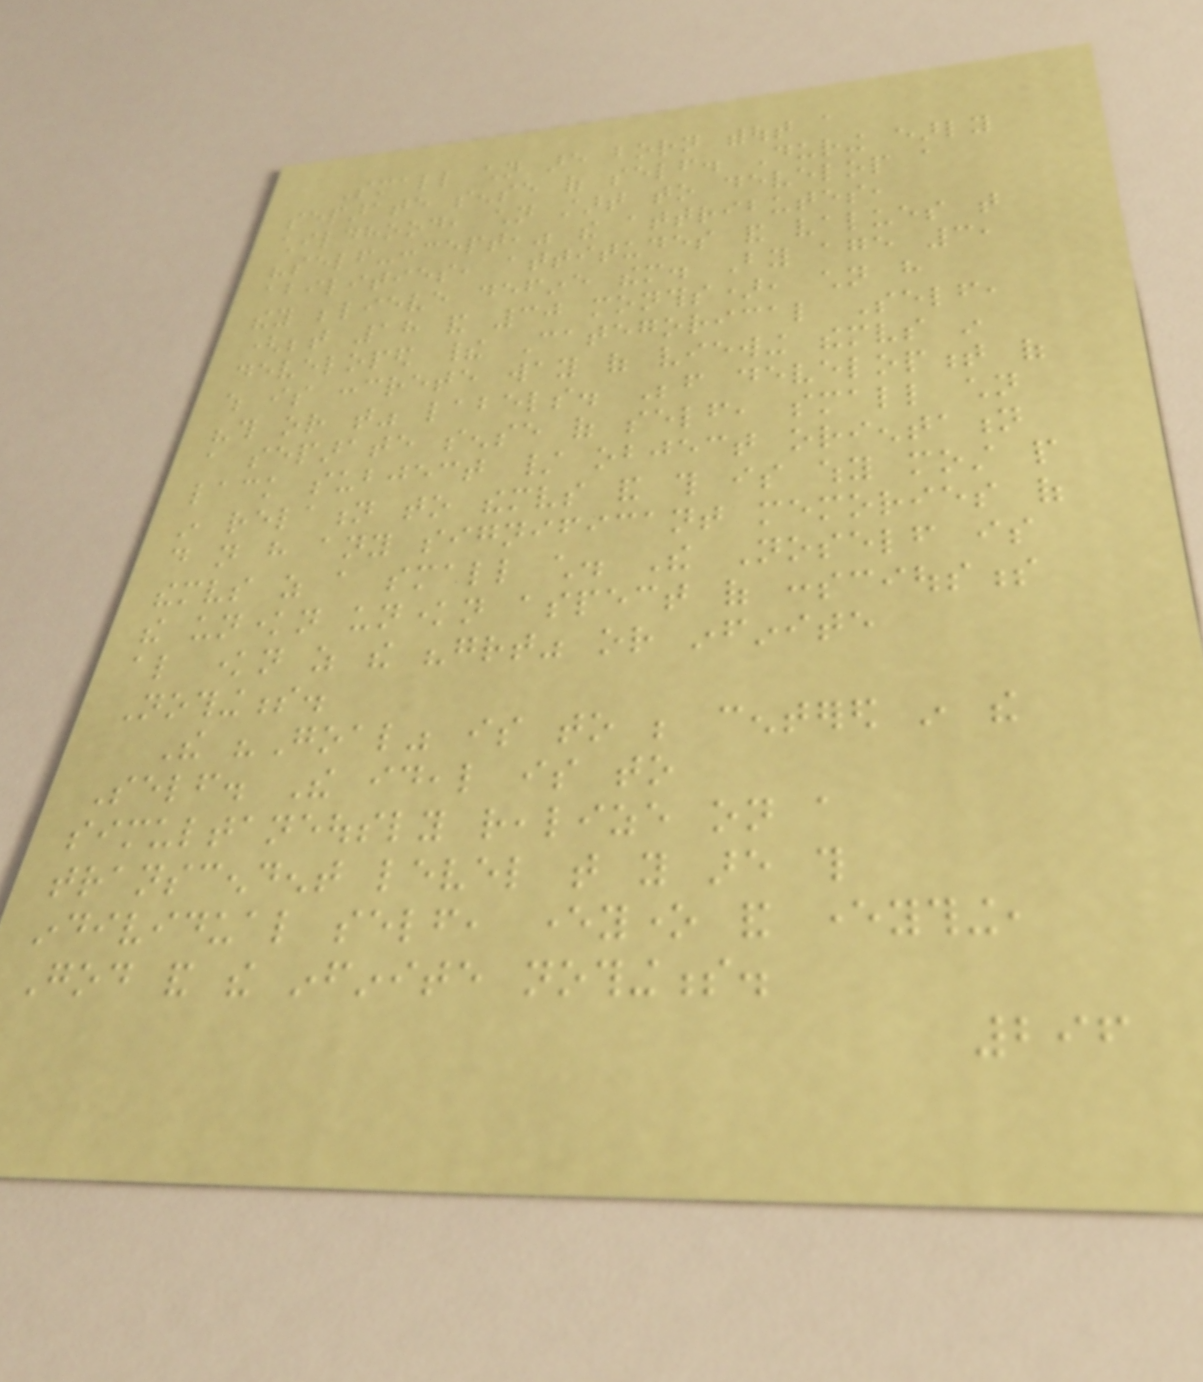Small children are born without a
separate sense of self. During early
childhood, children start to develop a
"self-concept," the attributes,
abilities, attitudes and values that
they believe define them. By age 3,
(between 18 and 30 months), children have
developed their Categorical Self,
which is concrete way of viewing themselves in
"this or that" labels. Before development of
a separate sense of self, small children
lack subject / object orientation
in relation to themselves and this is why most people
do not have any significant memories of
themselves as a small child. The Noself is
the unknown unknown aspect of consciousness
also known as the "great" or infinite
Nothingness.
The "Goal" is to be centered in the
Self. The ideal is to
simultaneously realize on a
transcendent level that you are this
individual self, everyone and everything,
God and the infinite nothingness.
296
